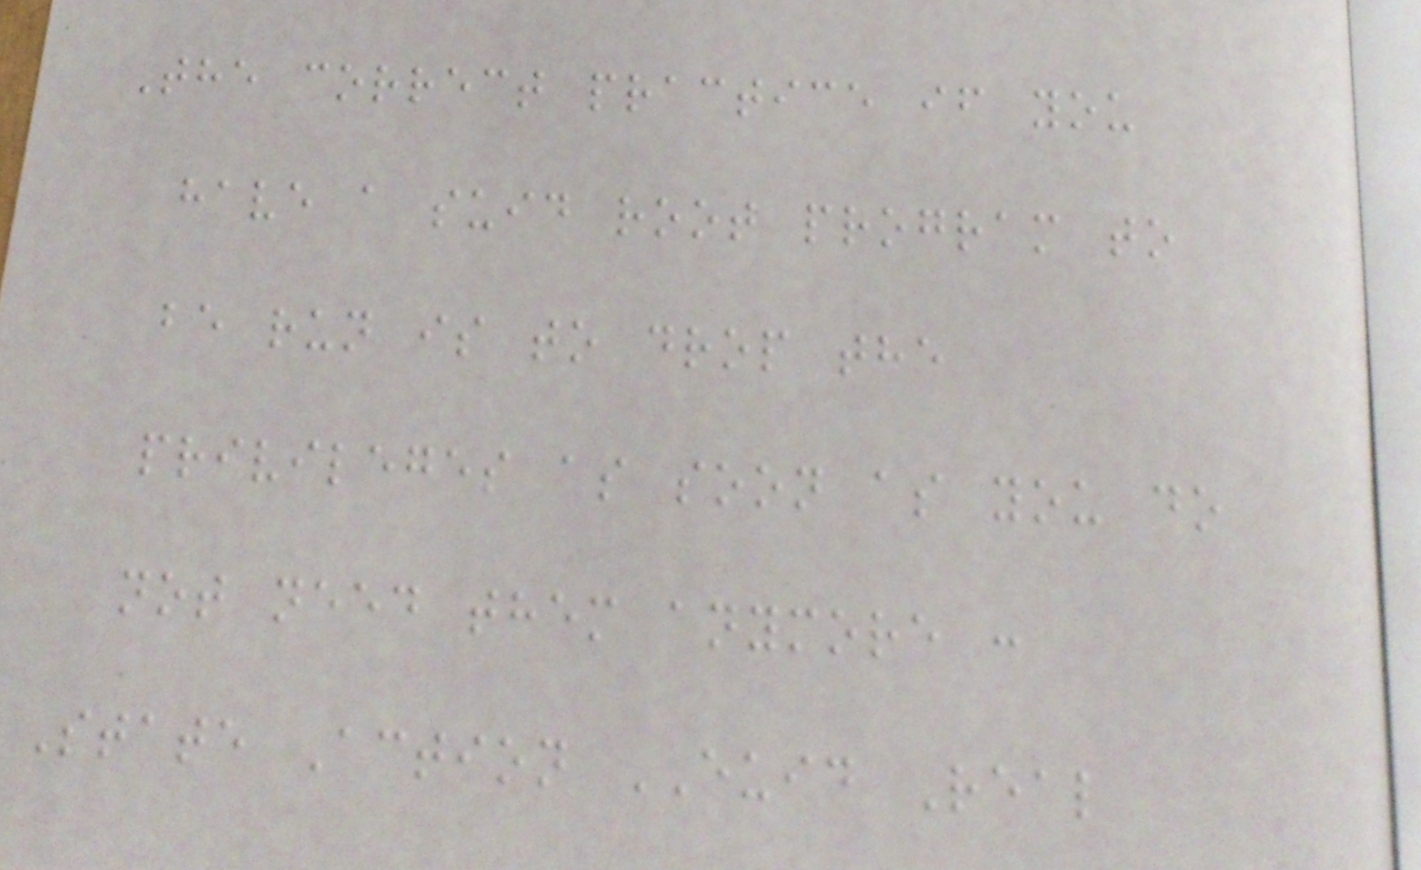The correct practice if you
have a suid root program to
be run is to drop the
privileges as soon as you do
not need them anymore :
State Action EUID Real
